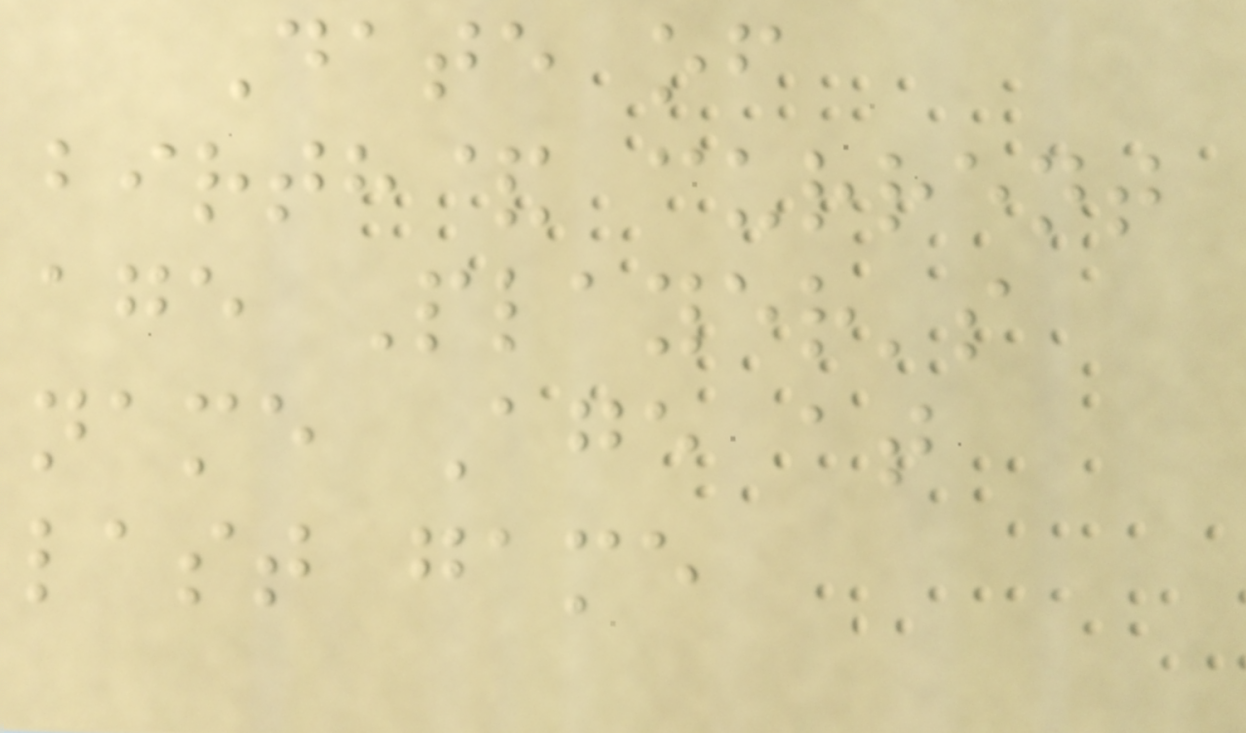Date of
birth& current
age Player's
name Age at
last game
